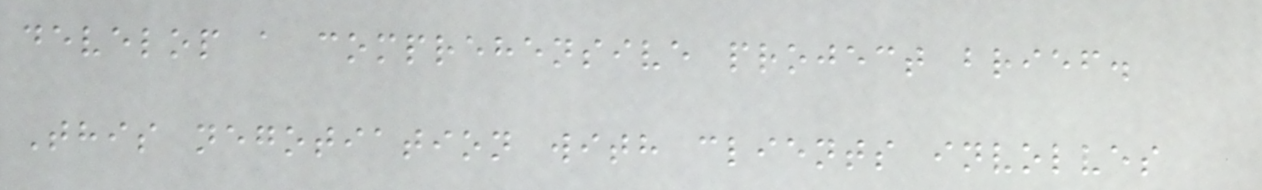develop a comprehensive project brief.
This negotiation with clients involves
